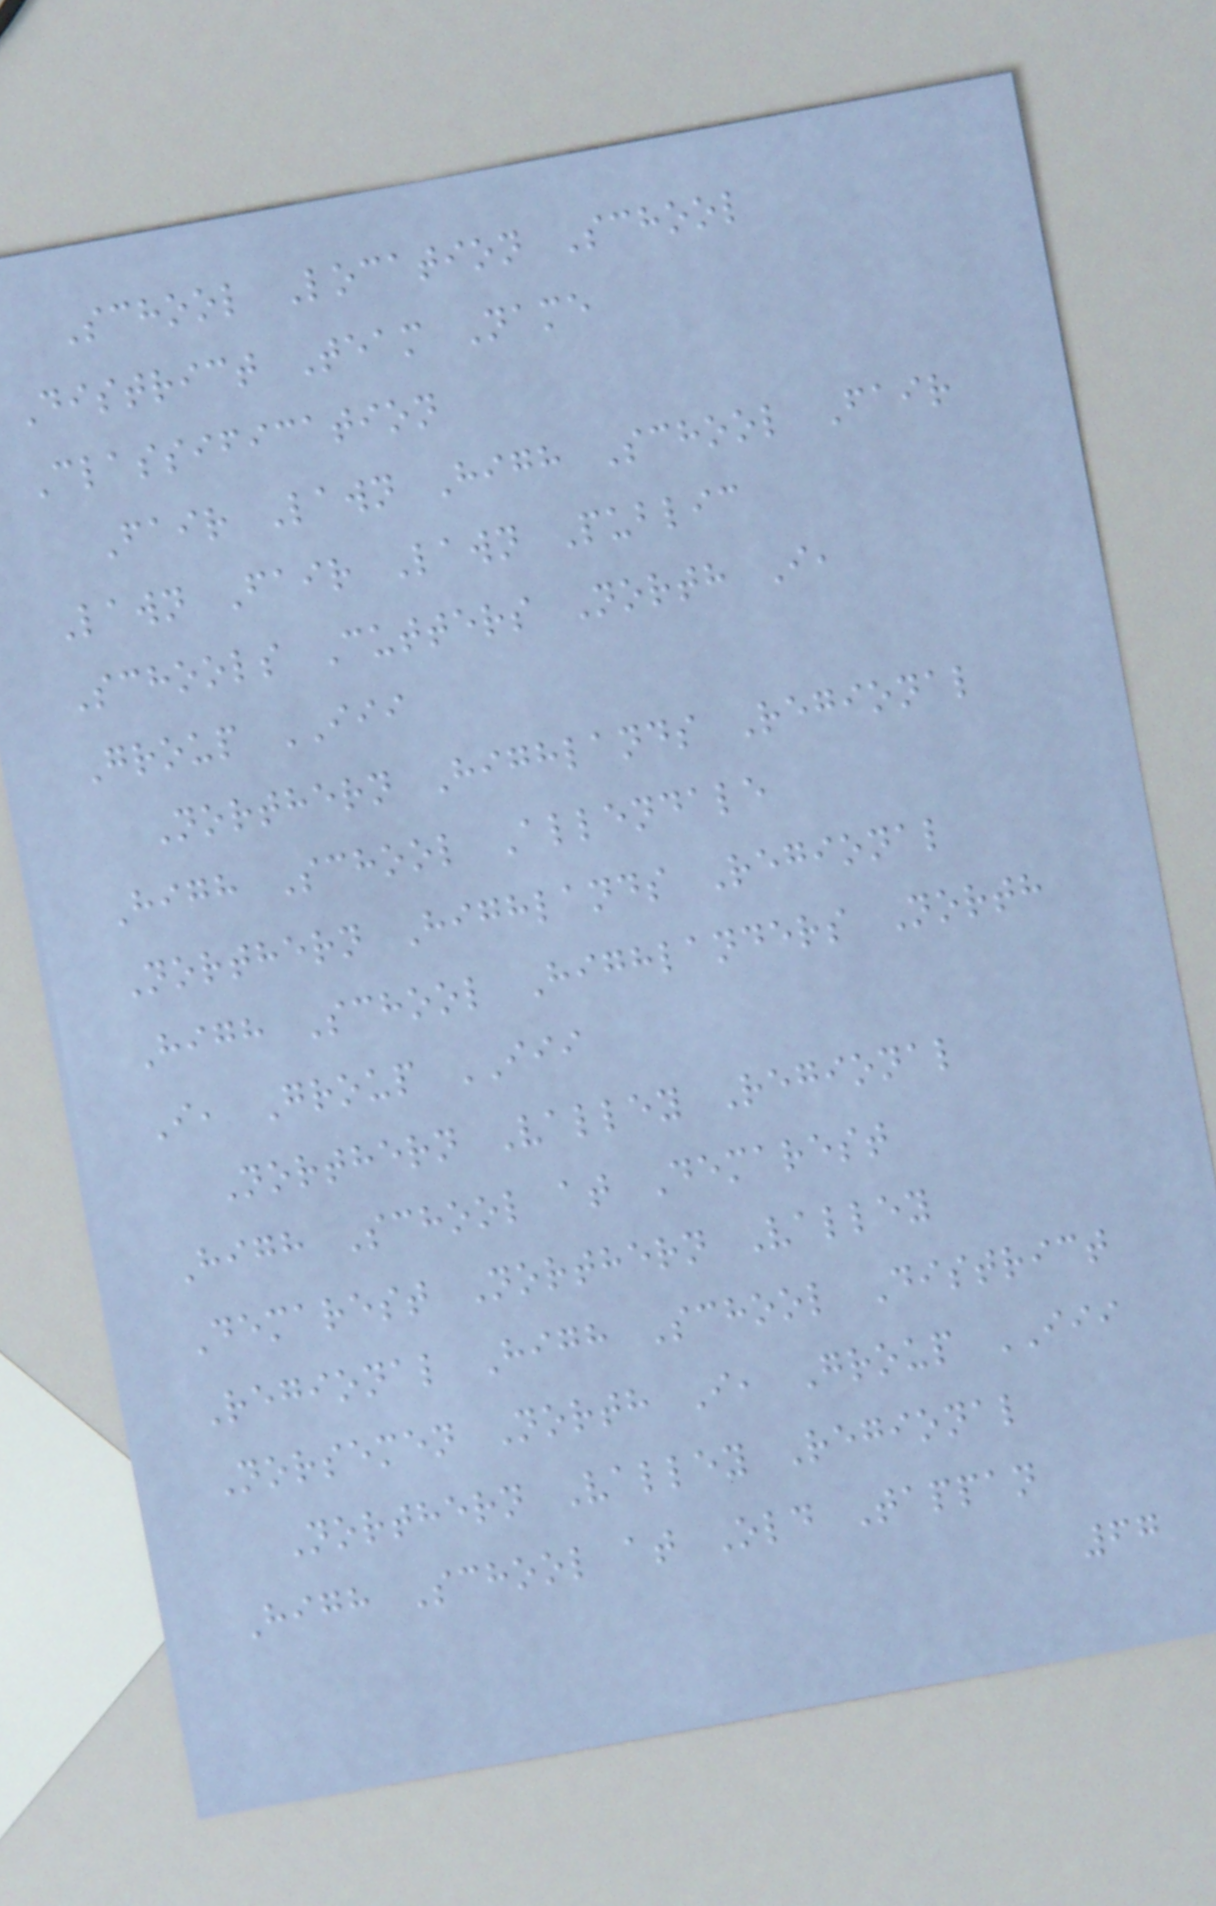School Location School
District Team Name
Classification
Fair Lawn High School Fair
Lawn Fair Lawn Public
Schools Cutters North I,
Group III
Northern Highlands Regional
High School Allendale
Northern Highlands Regional
High School Highlanders North
I, Group III
Northern Valley Regional
High School at Demarest
Demarest Northern Valley
Regional High School District
Norsemen North I, Group III
Northern Valley Regional
High School at Old Tappan
67
